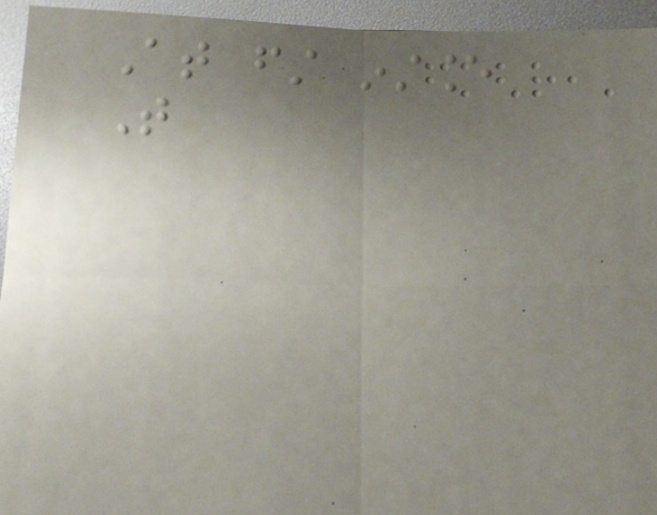At first instance
That
